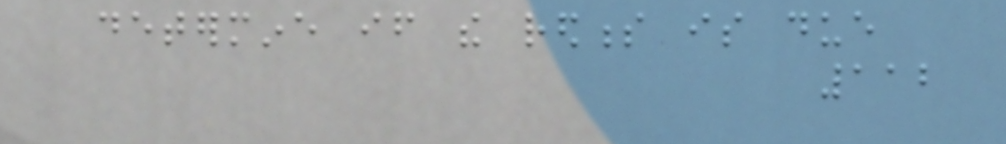determine if the redness is due
112
